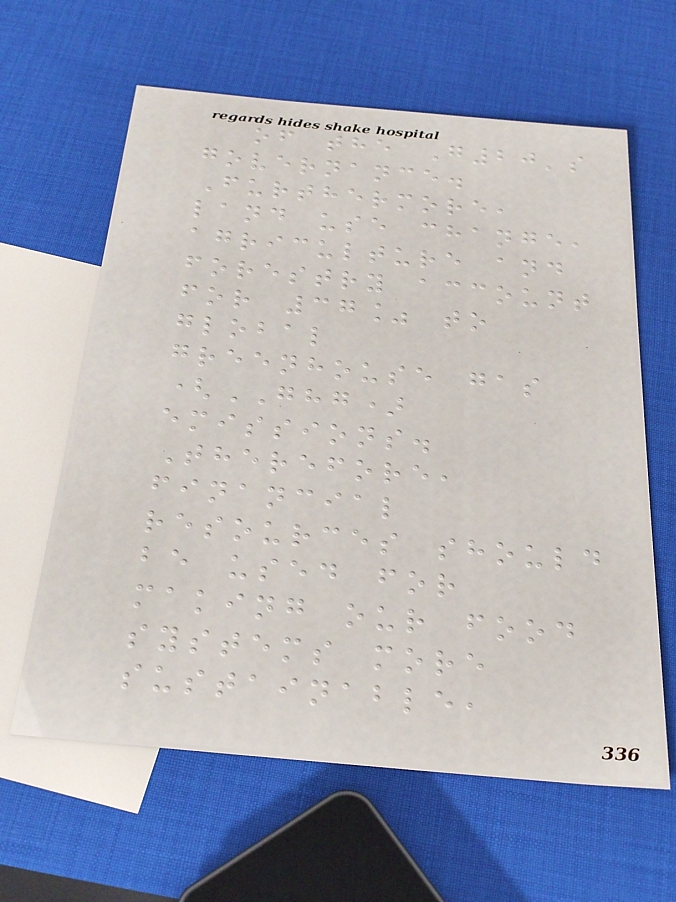of the G20's
governance.
Furthermore,
land use change,
agriculture and
forestry account
for 37% to
global
greenhouse gas
(GHG)
emissions.
Therefore,
financial
resources should
be used for
making our food
systems more
sustainable,
